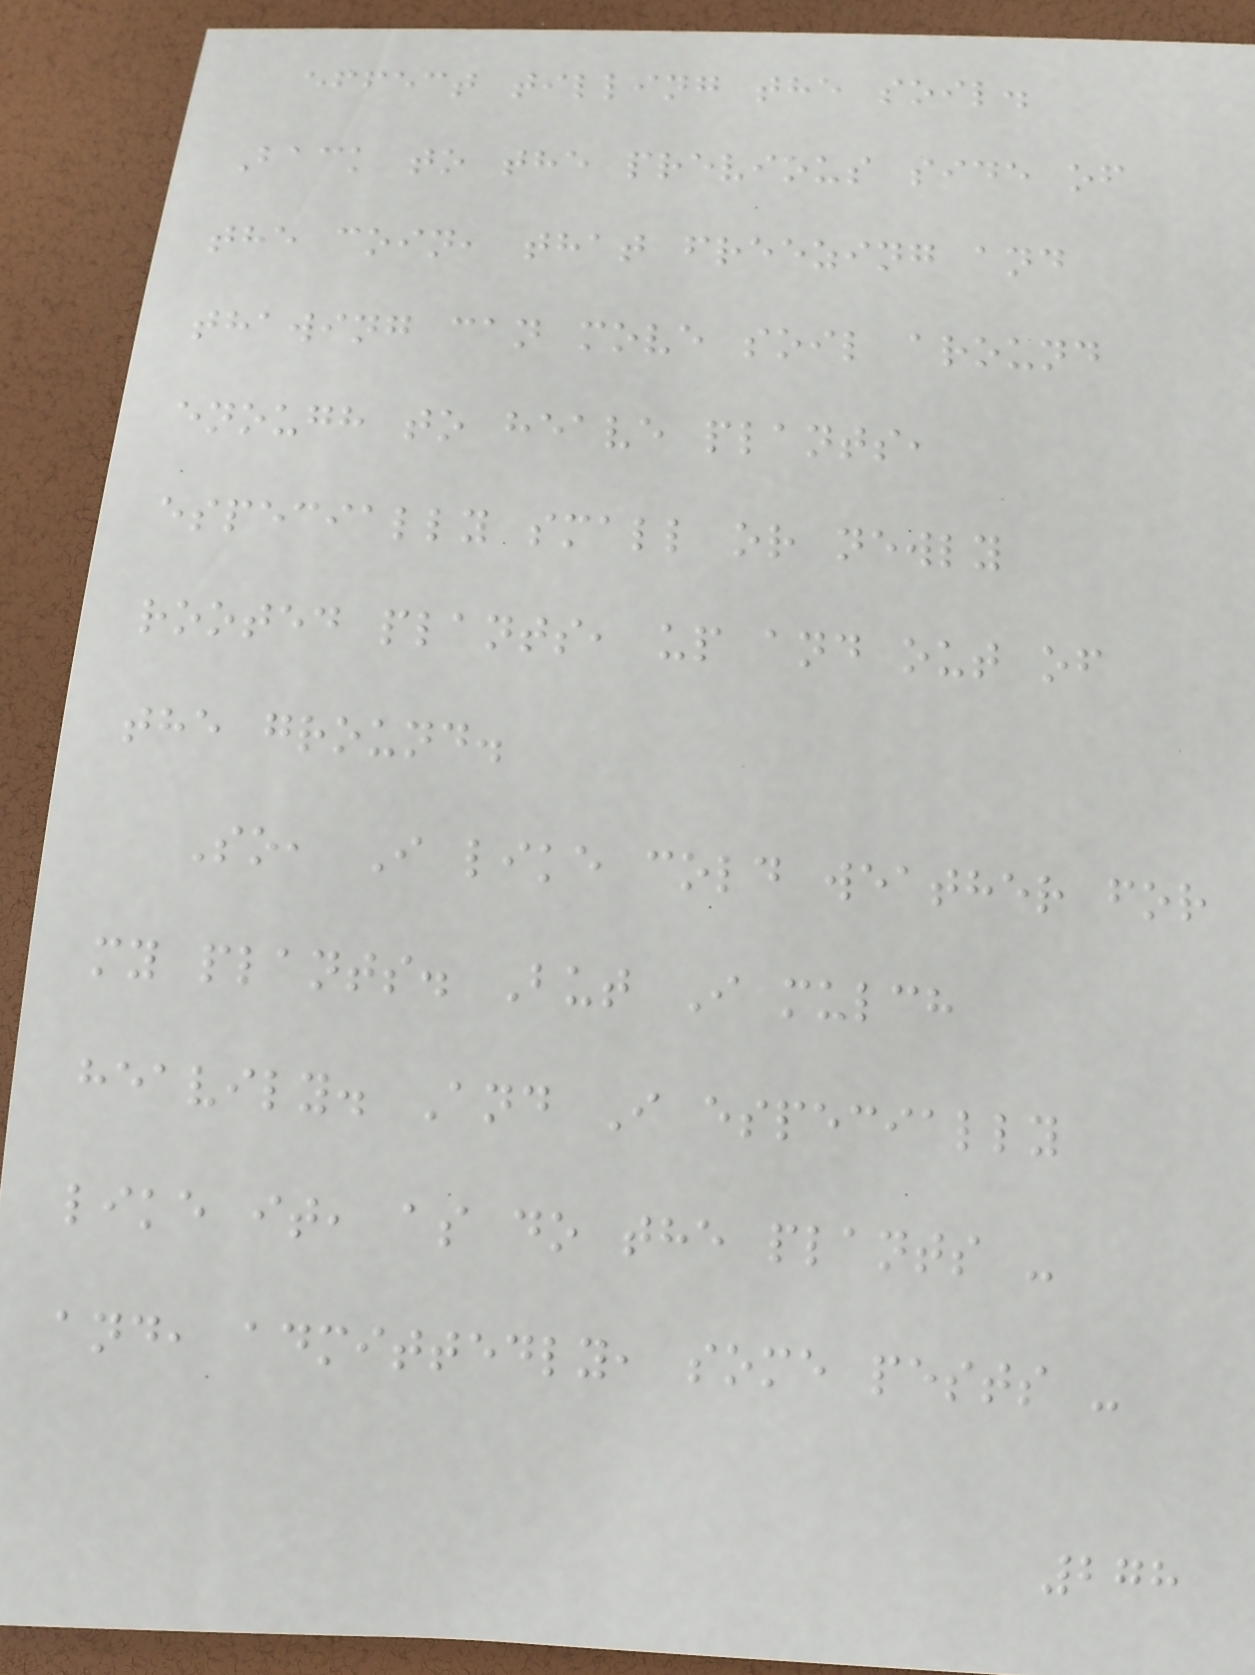effect tilling the soil.
Back to the previous side of
the coin, that freezing and
thawing can move soil around
enough to heave plants,
especially small or newly
rooted plants, up and out of
the ground.
So, I like cold weather for
my plants. But I mulch
heavily. And I especially
like it, as do the plants -
and, admittedly, some pests -
278
